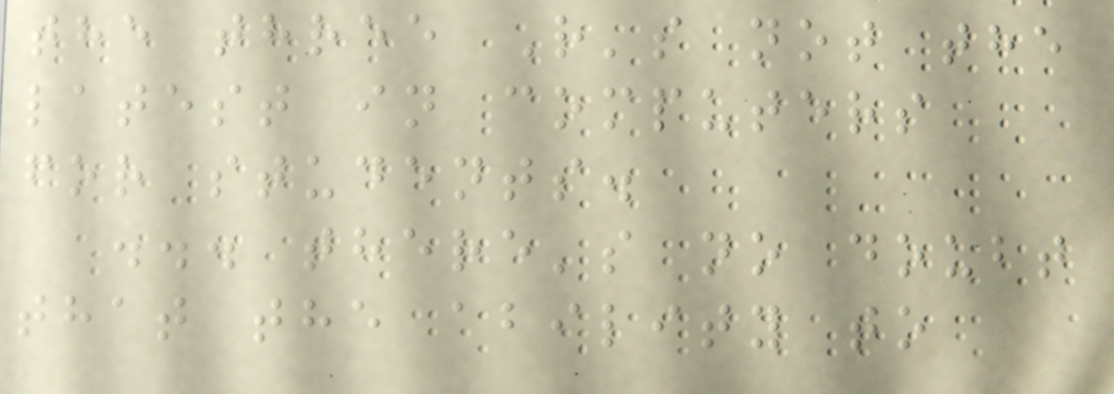the three R's not the
latest in computers
for students.
... there's no doubt
that the ability to
